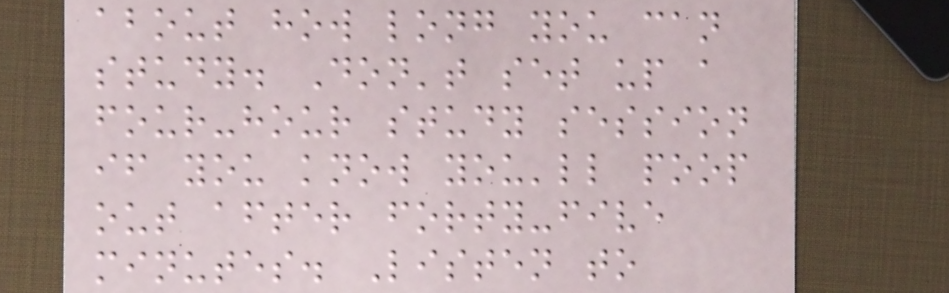about how long you can
study. Don't set up a
four-hour study session
if you know you'll poop
out after forty-five
minutes. Listen to
